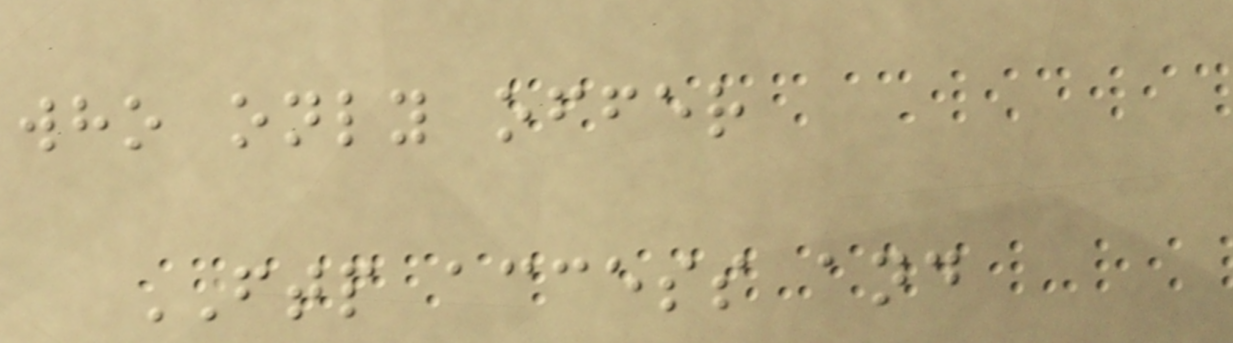who only offer
FTP access and
